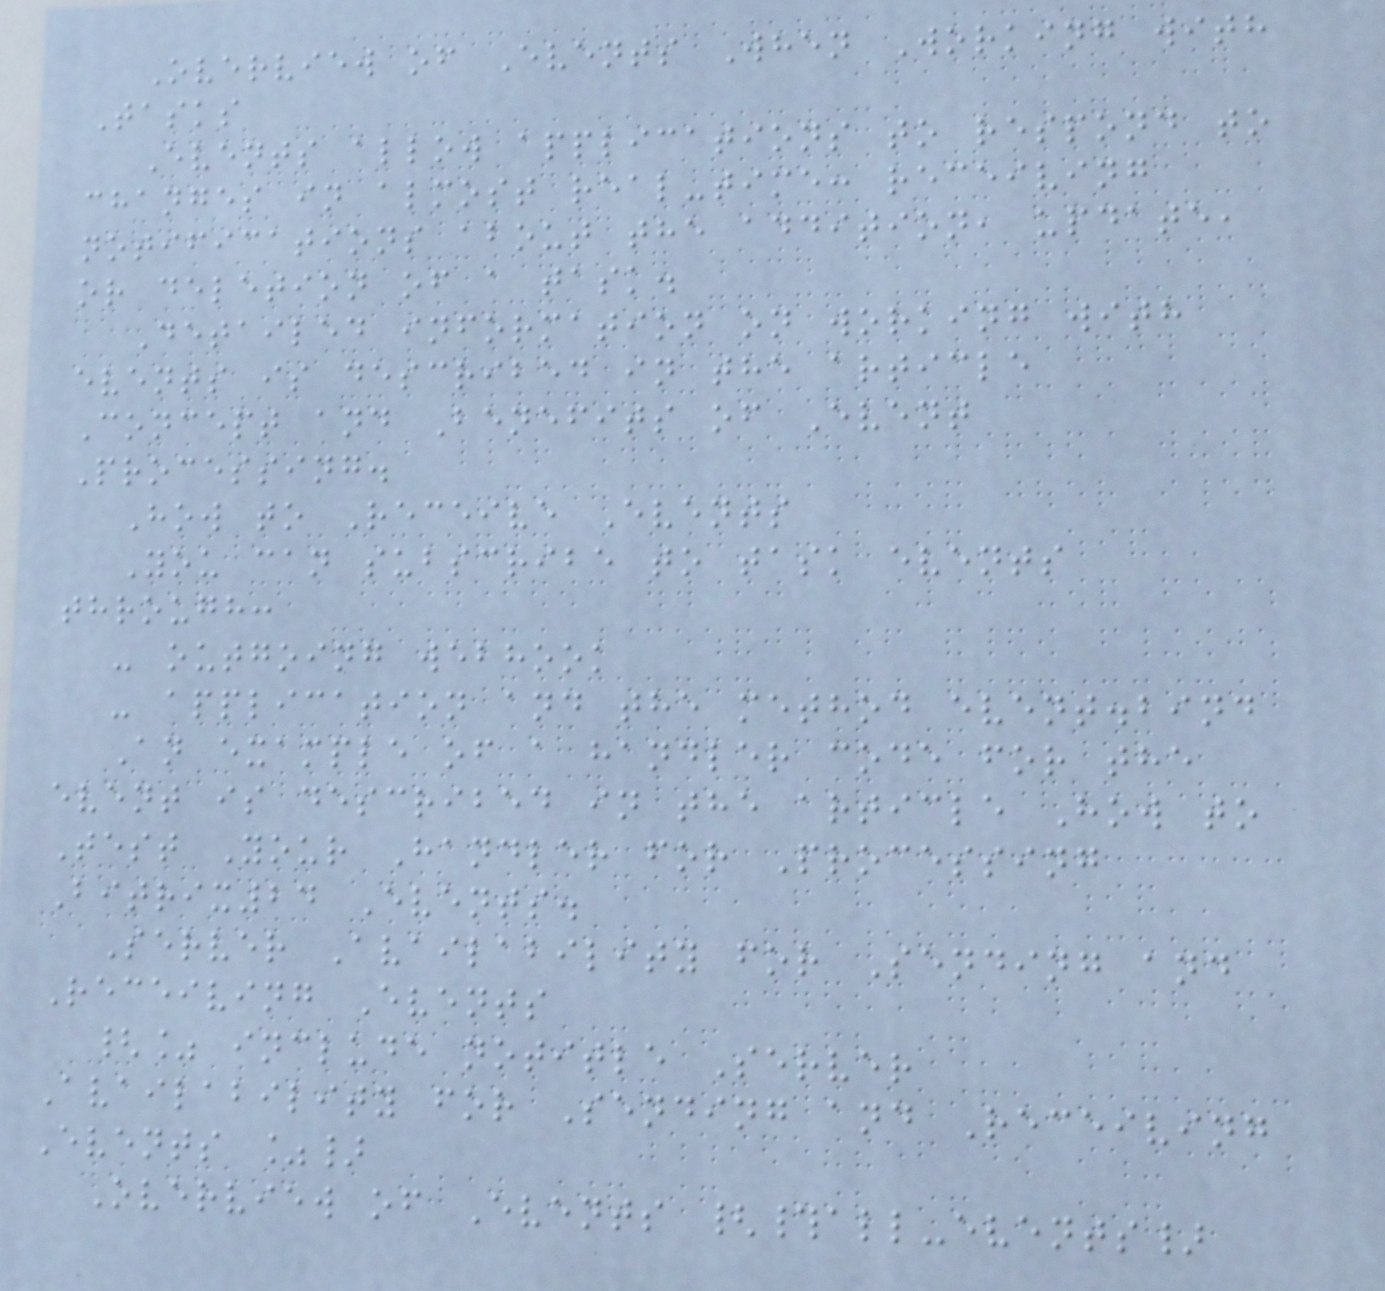Overview of Events When Working with
Tasks
Events allow applications to respond to
changes in almost real-time: receiving
notifications about the addition, update,
or deletion of a task.
Detailed information on working with
events is described in the article
Concept and Benefits of Event
Processing.
How to Receive Events
You can subscribe to task events
through:
- outgoing webhook
- application and the method event.bind
An example of a handler code for the
event is described in the article How to
Test Your Handler for Processing
Bitrix24 Events.
Server Availability for Sending and
Receiving Events
{% include notitle Server
Availability for Sending and Receiving
Events %}
Overview of Events {#all-events}
